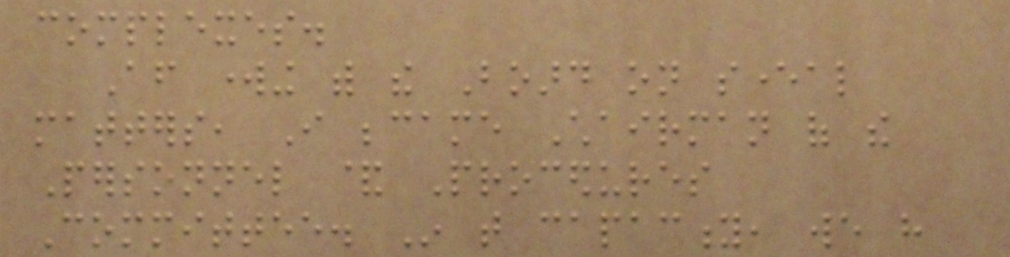complexes.
After working with the Board on several
matters, I became Chairman of the
Personnel & Procedures
Committee. In that capacity, we have
